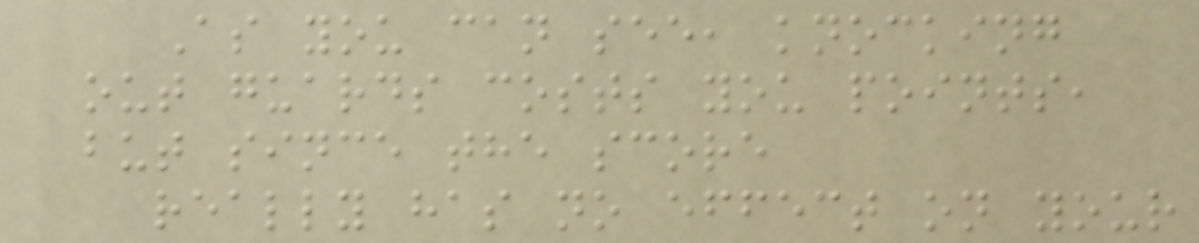As you can see, knocking
out guards costs you points,
but since the score
really has no effect on your
